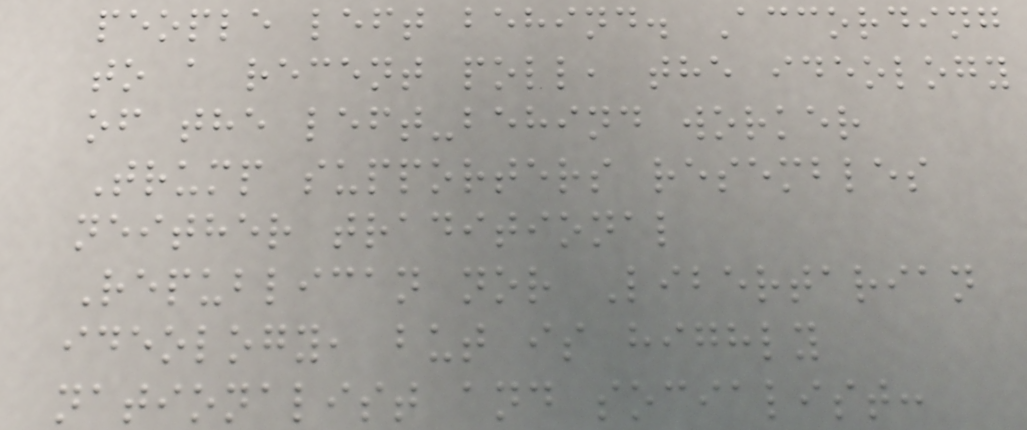people left behind. According
to a recent poll, the ideology
of the left-behind worker
Trump supporters resembles
neither traditional
Republican nor Libertarian
ideology, but is highly
nationalist and socialist:
